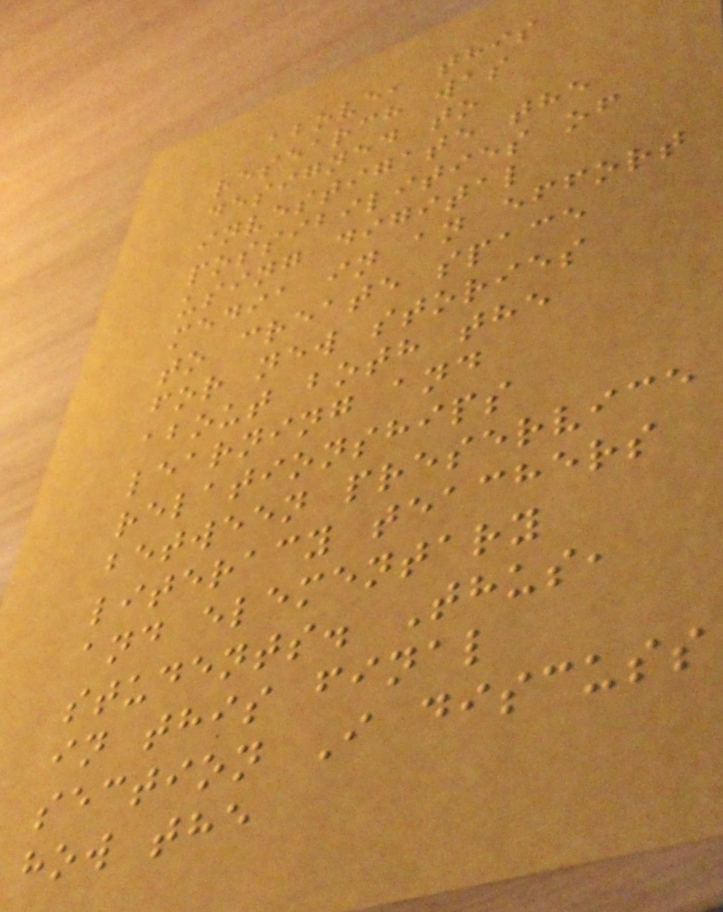above, this
research was
designed to
investigate the
possibilities of
using digital
media in an effort
to create space
for new stories
about both the
learning and
relationships
between preservice
literacy teachers
and elementary
students. Thus,
in this final
section I discuss
how the
